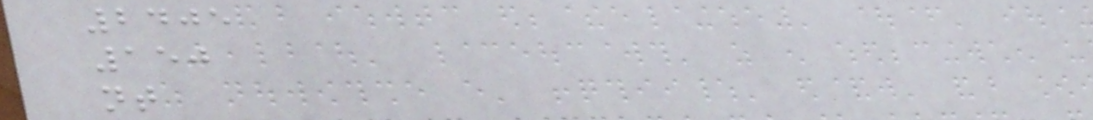2405
150
nt
